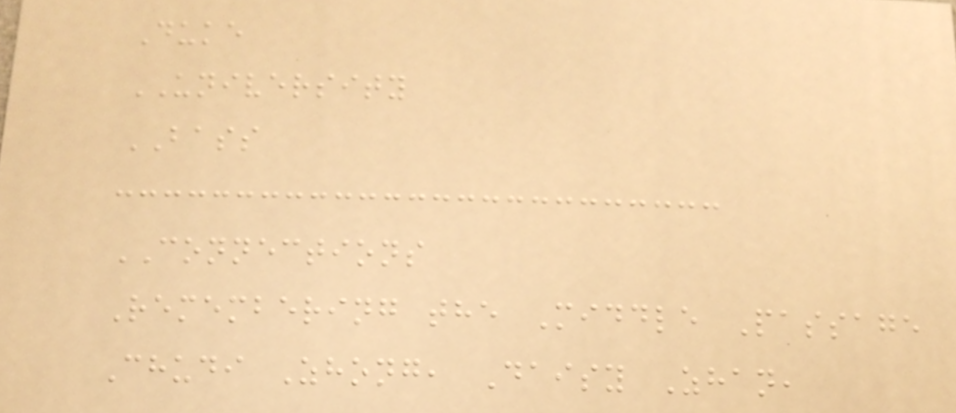Duke
UNIVERSITY
BASS
CONNECTIONS
Remembering the Middle Passage
Chudi Zhong, Daisy Zhan,
